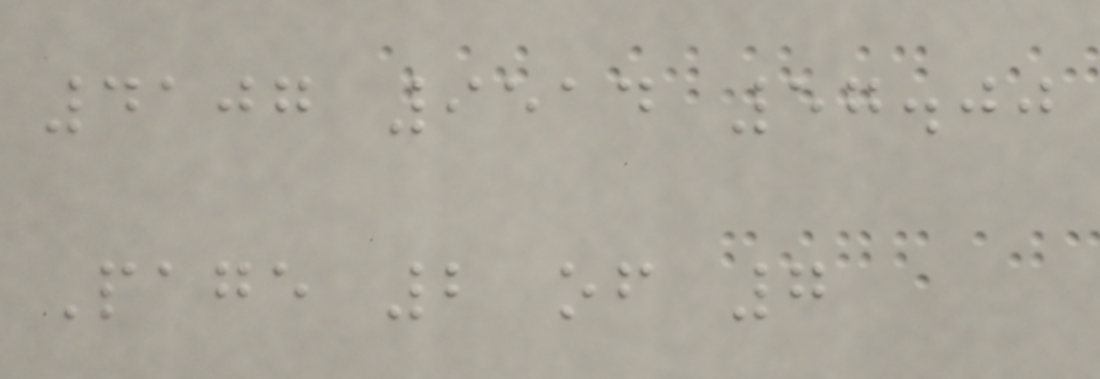4107 9514 57.00
Page 2 of 7
